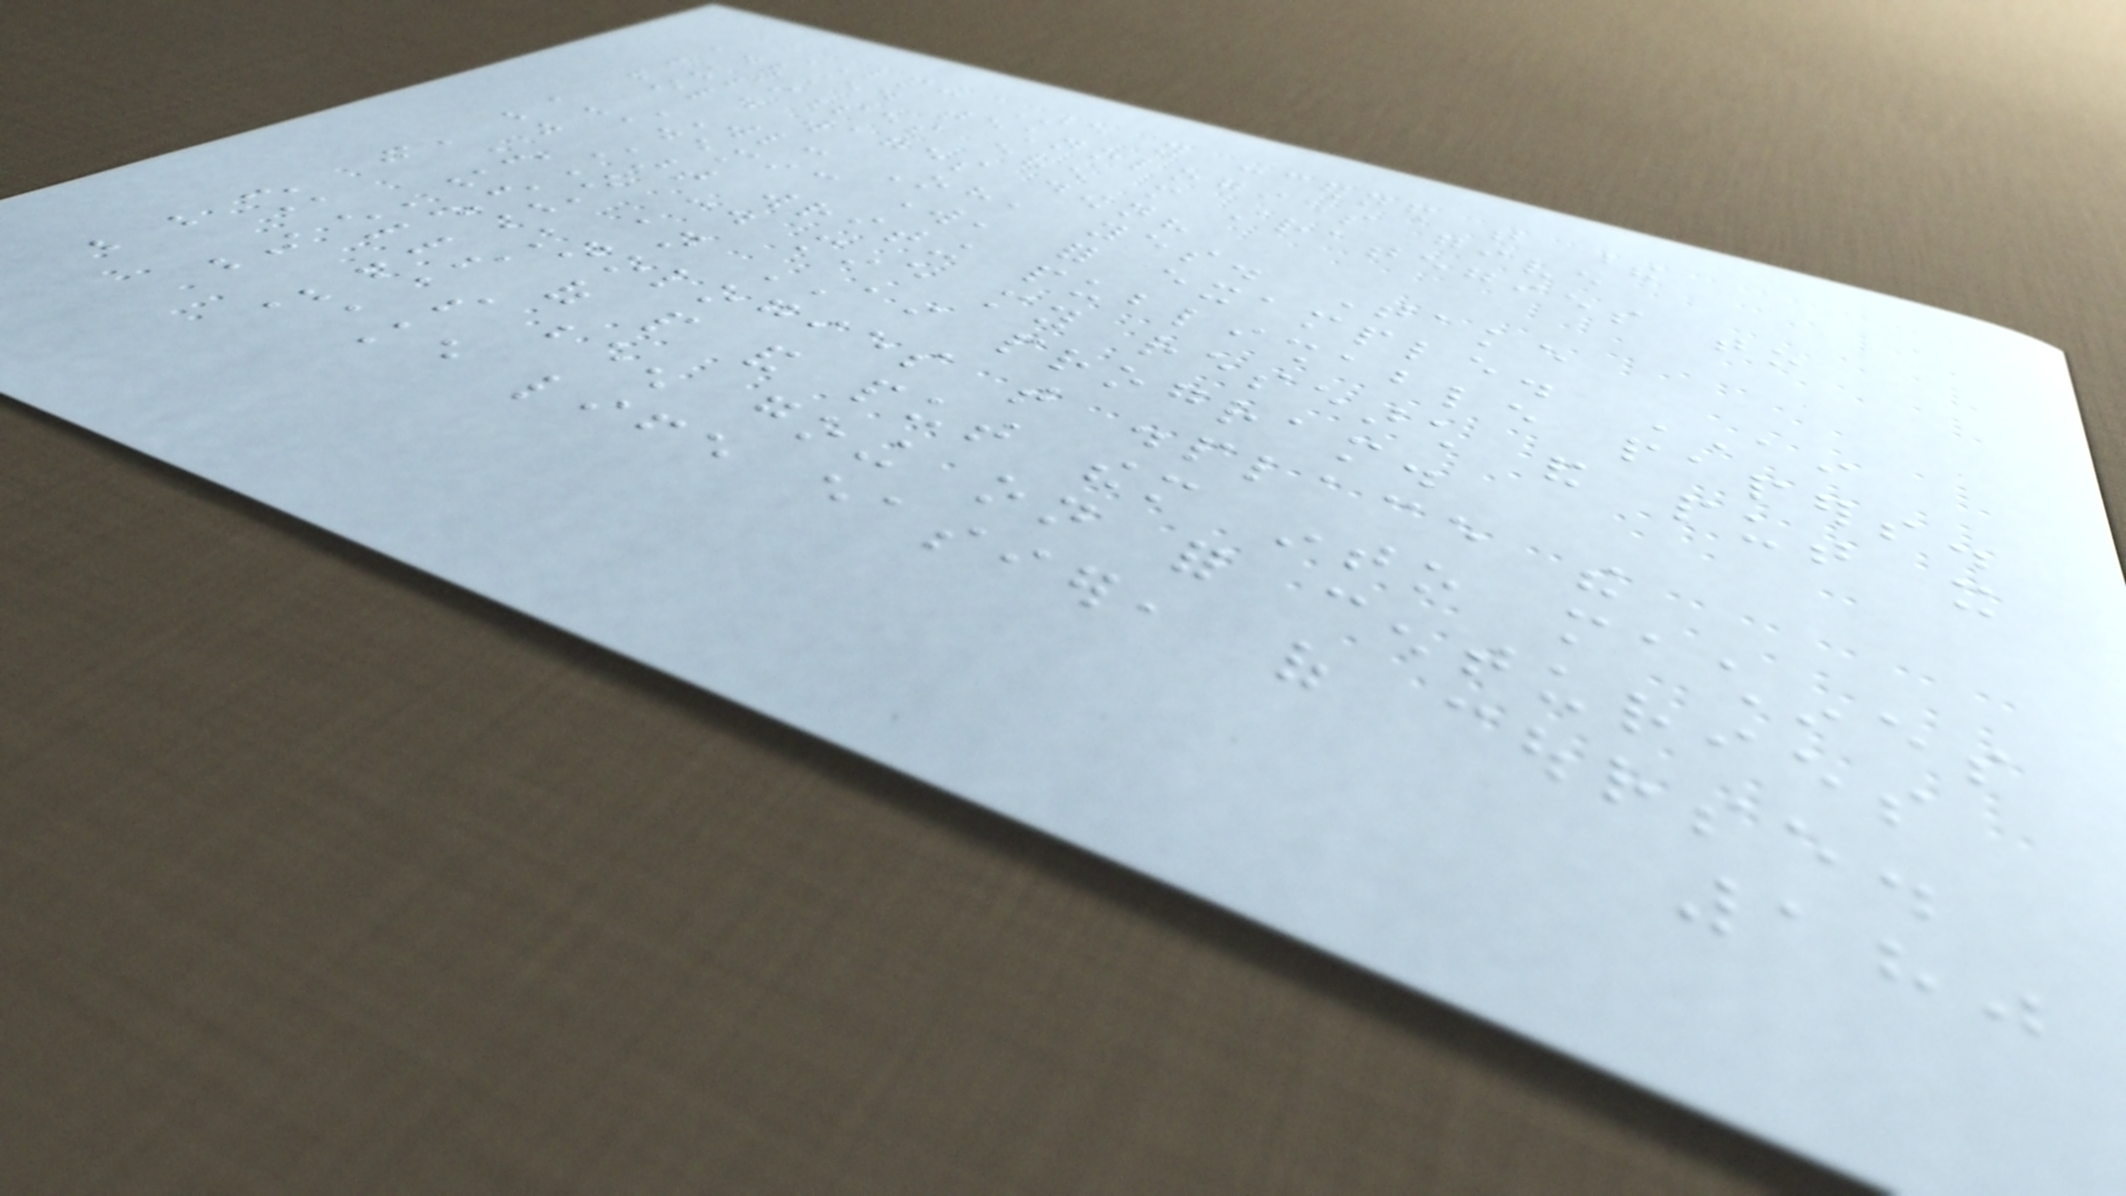LP: Are you concerned that these
advanced technologies give
businesses even more strategies to
hold wages down?
WL: Oh, yes. Take
academic work, for example. AI
could start writing publishable papers.
Someone could mine my research and put it
out using an AI program.
Technologies that displace the
skills of people and put them into machines
- which has been going on for centuries
- can make life easier, of course.
180
